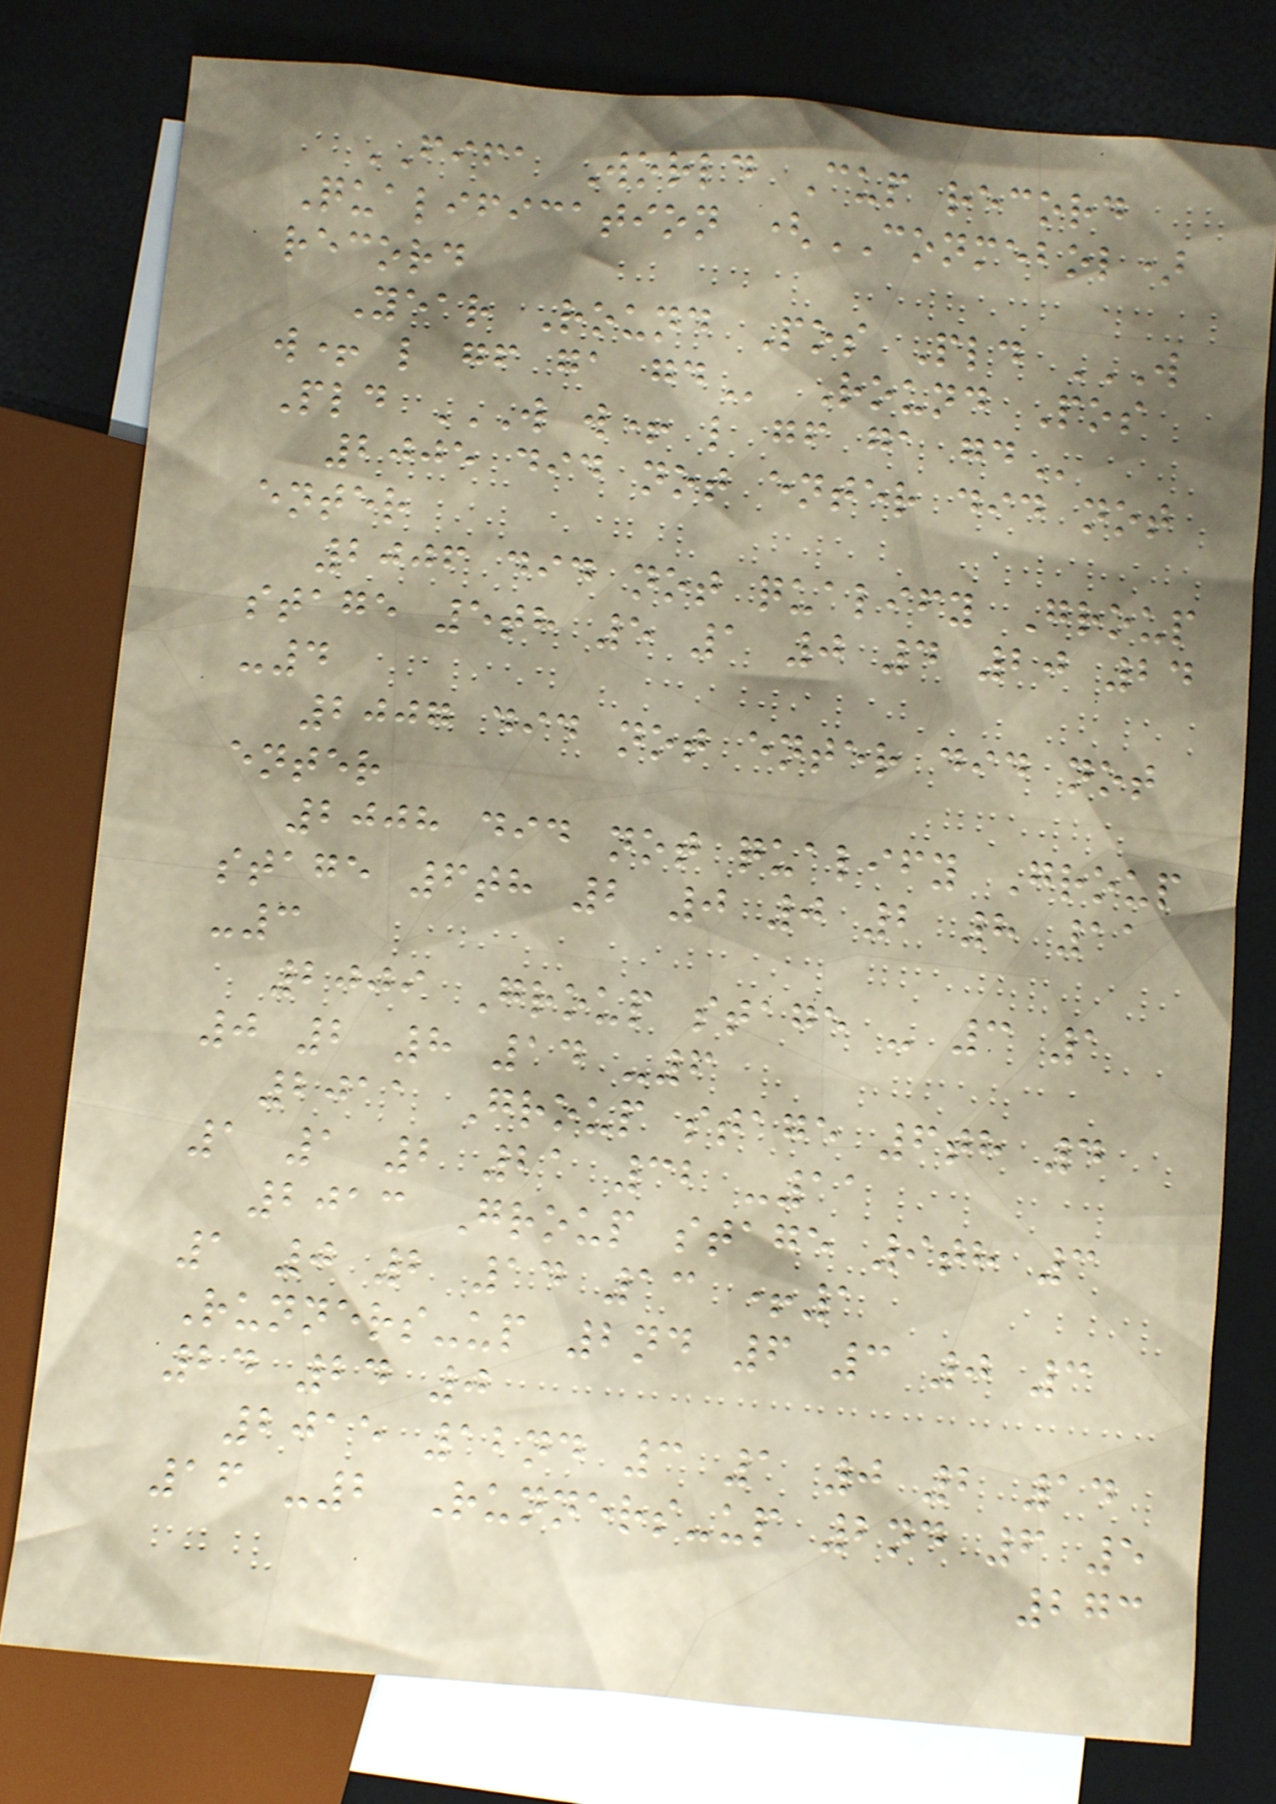FIFA World Cup record
Qualification (CONMEBOL)
record
Year Round Pos Pld W
W+ L GF GA GD Round Pos
Pld W W+ L GF GA GD
2005 did not enter did not
enter
2006 did not qualify Group
stage 5th 5 1 0 4 20 24
-4
2007 did not enter did not
enter
2008 did not qualify Group
stage 6th 2 0 0 2 8 11
-3
2009 Group stage - 3 1
0 2 8 14 -6
2011 Group stage 6th 4
1 1 2 21 32 -11
2013 Group stage 9th 3
1 0 2 14 13 +1
Runners-up 2nd 6 3 0 3
24 24 0
2015 12nd 3 1 0 2 14
16 -2 Runners-up 2nd 6 5
273
